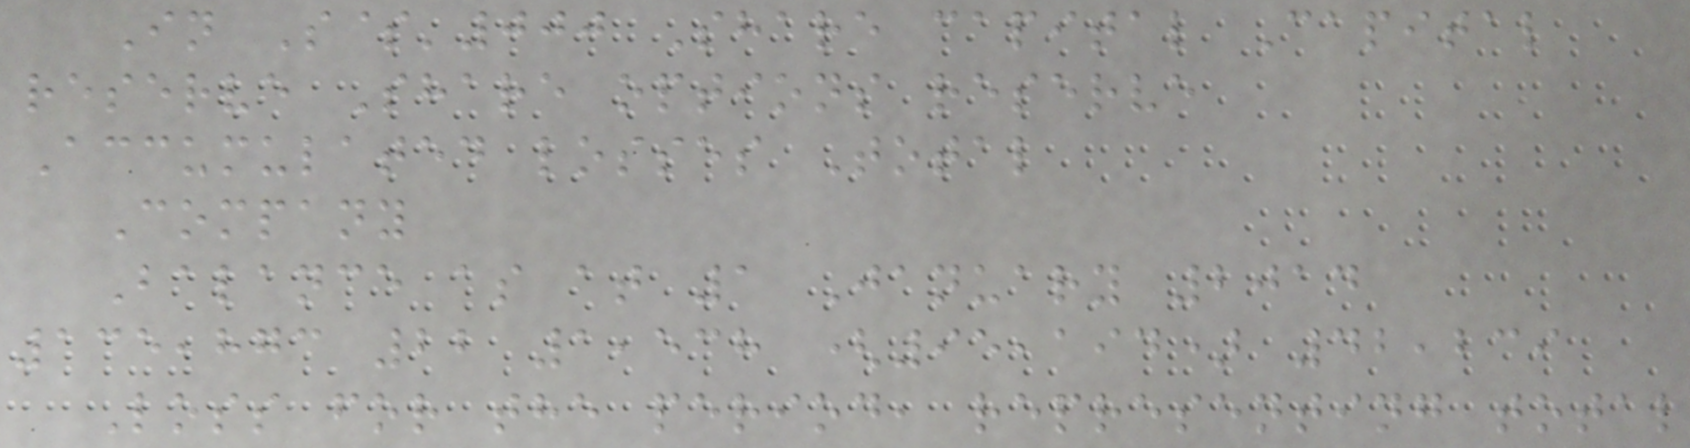In S$'000 Share capital Capital
reserve Share options reserve
Accumulated losses Total
Company
Balance as at 1 January 2014
135,873 22 1,538 (95,194) 42,239
Loss for the period, representing total
